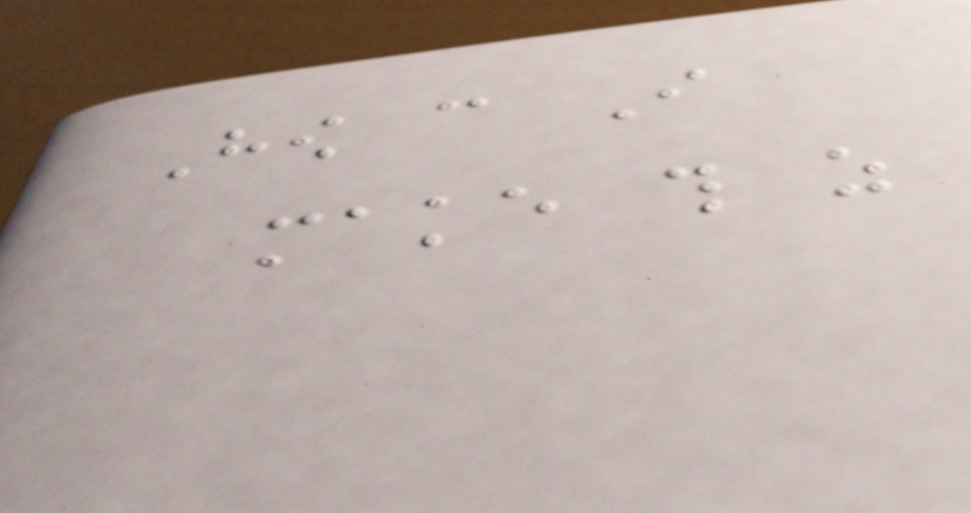How can I
make this as
